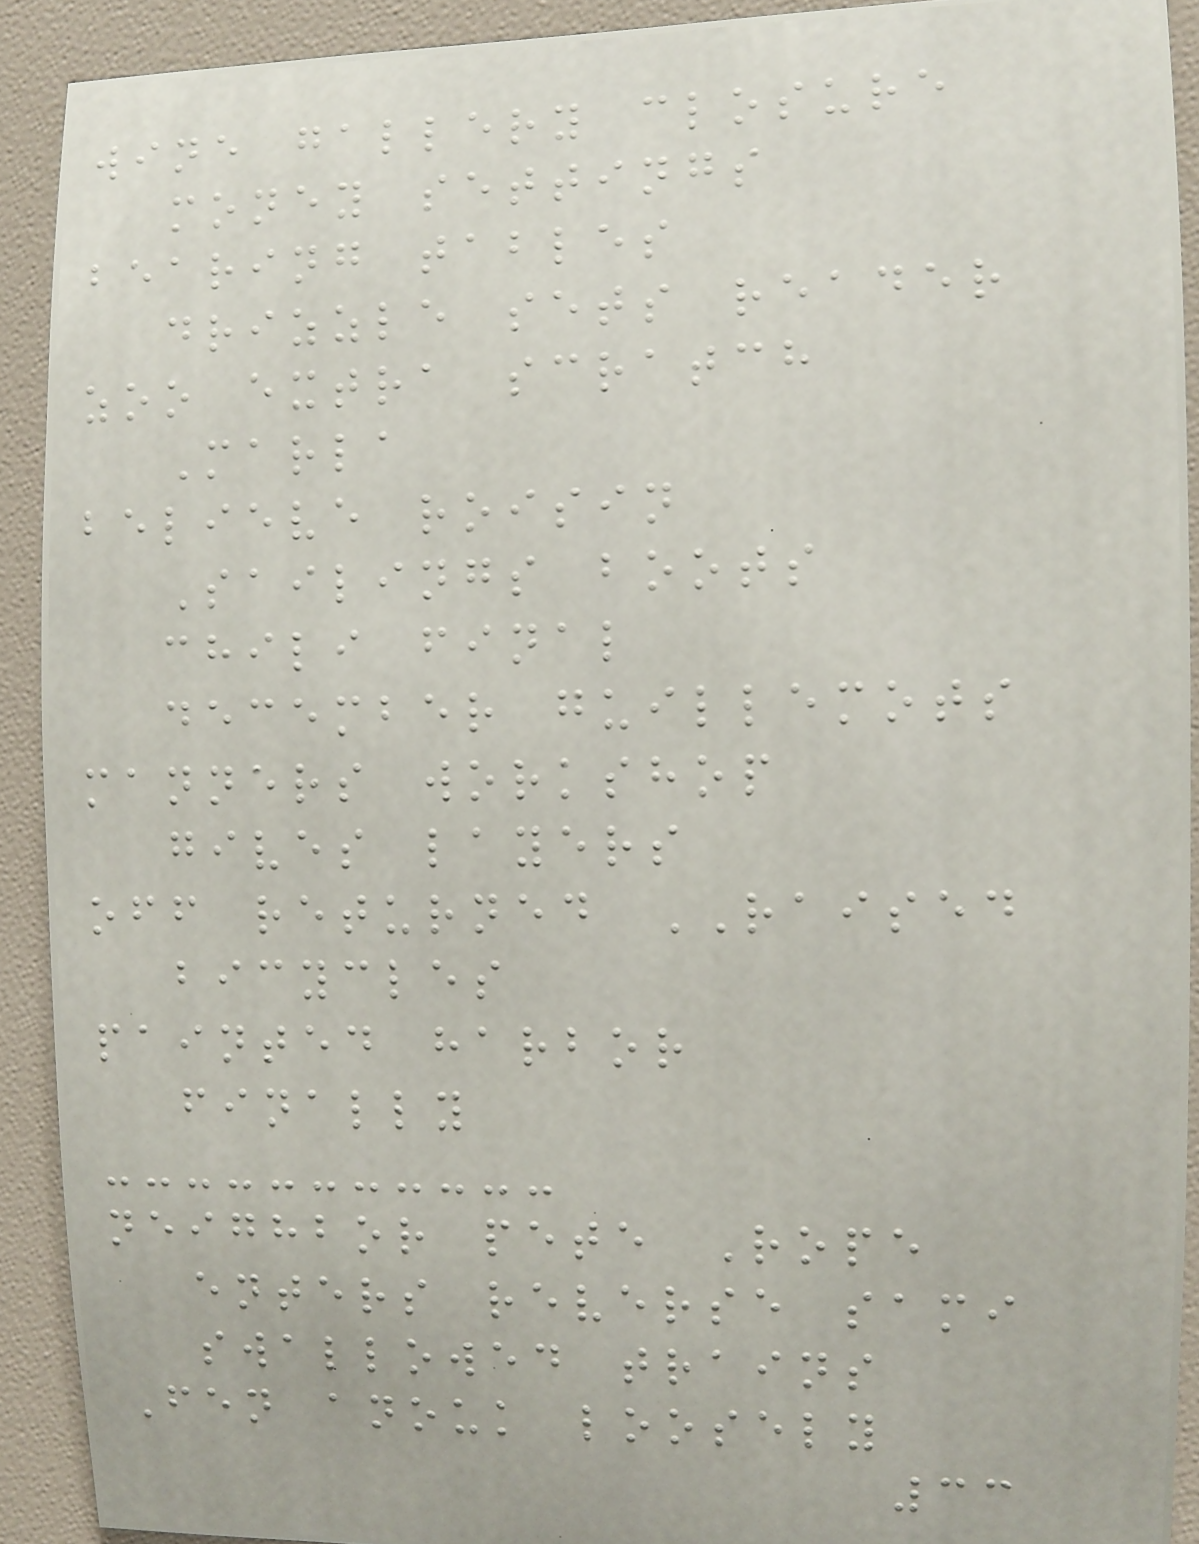wine gallery closure
money settings
bearing tables
drizzle sets reader
zoo extra scratch
Marla
believe roisin
Sailings boots
chili final
december guillemots
manners workshop
gives layers
off returned RAISED
bicycles
painted harbor
finally
neighbor pete Rope
enters reverse sami
swallowed trains
Fen anouk loosely
33
